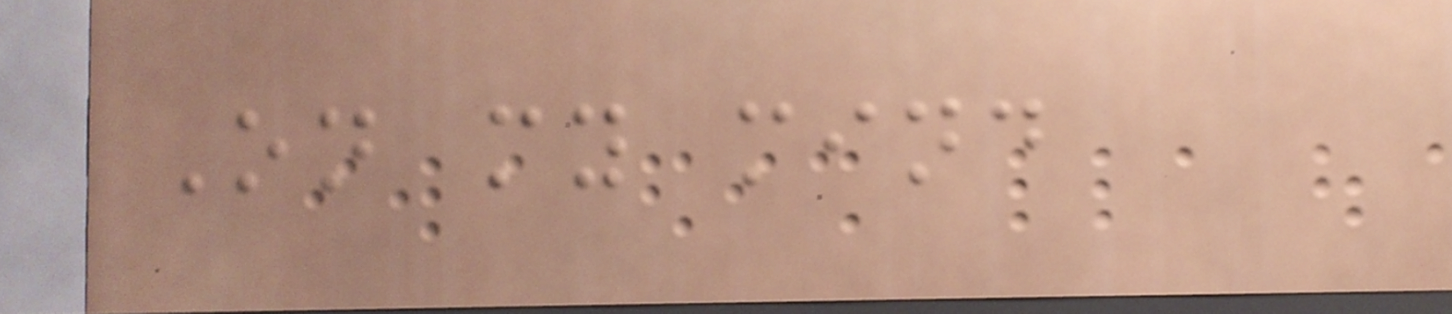On my mind
